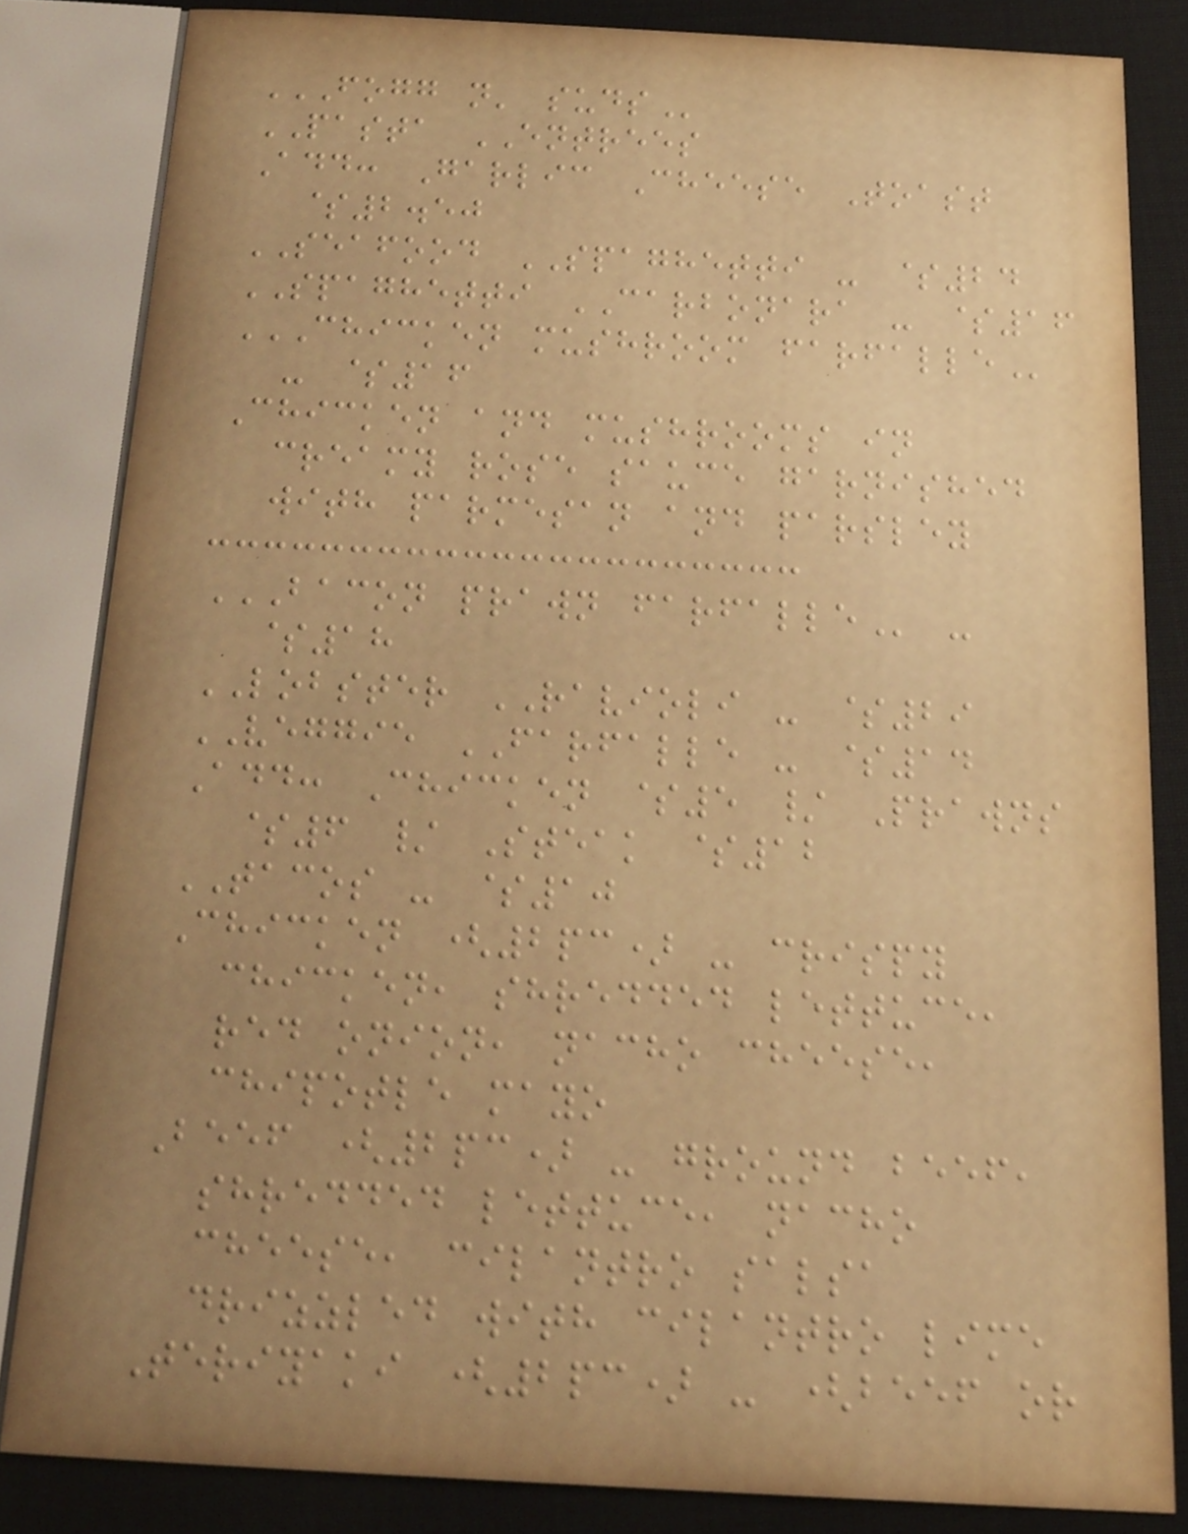FOGG N' SUDS
PASTA ENTREES
Add: Garlic Cheese Toast
$2.50
SEAFOOD SPAGHETTI - $24
SPAGHETTI CARBONARA - $16
CHICKEN MUSHROOM FARFALLE
- $16
Chicken and mushrooms in
creamy rose sauce garnished
with parmesan and parsley
BACON PRAWN FARFALLE -
$18
LOBSTER RAVIOLI - $29
VEGGIE FARFALLE - $14
Add: Chicken $5 / Prawns
$6 / Steak $12
TACOS - $10
Chicken (2pc) - crispy
chicken, shredded lettuce,
red onion, nacho cheese,
chipotle mayo
Beef (2pc) - ground beef,
shredded lettuce, nacho
cheese, cilantro salsa
drizzled with cilantro lime
Teriyaki (2pc) - (beef or
